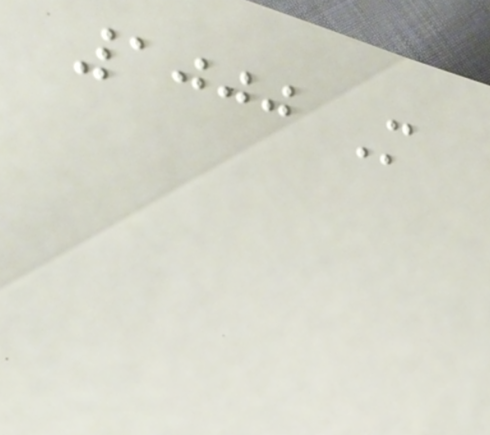1000 M
